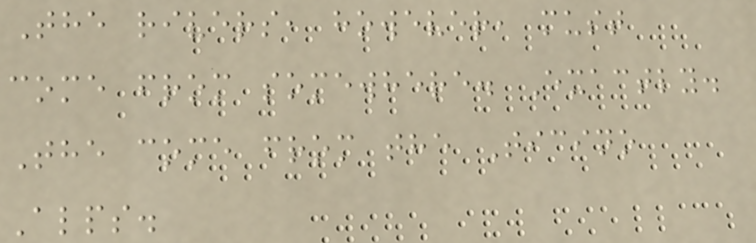The rivers, however, must
come from somewhere. Exactly.
The come from the Ticino
Alps.
